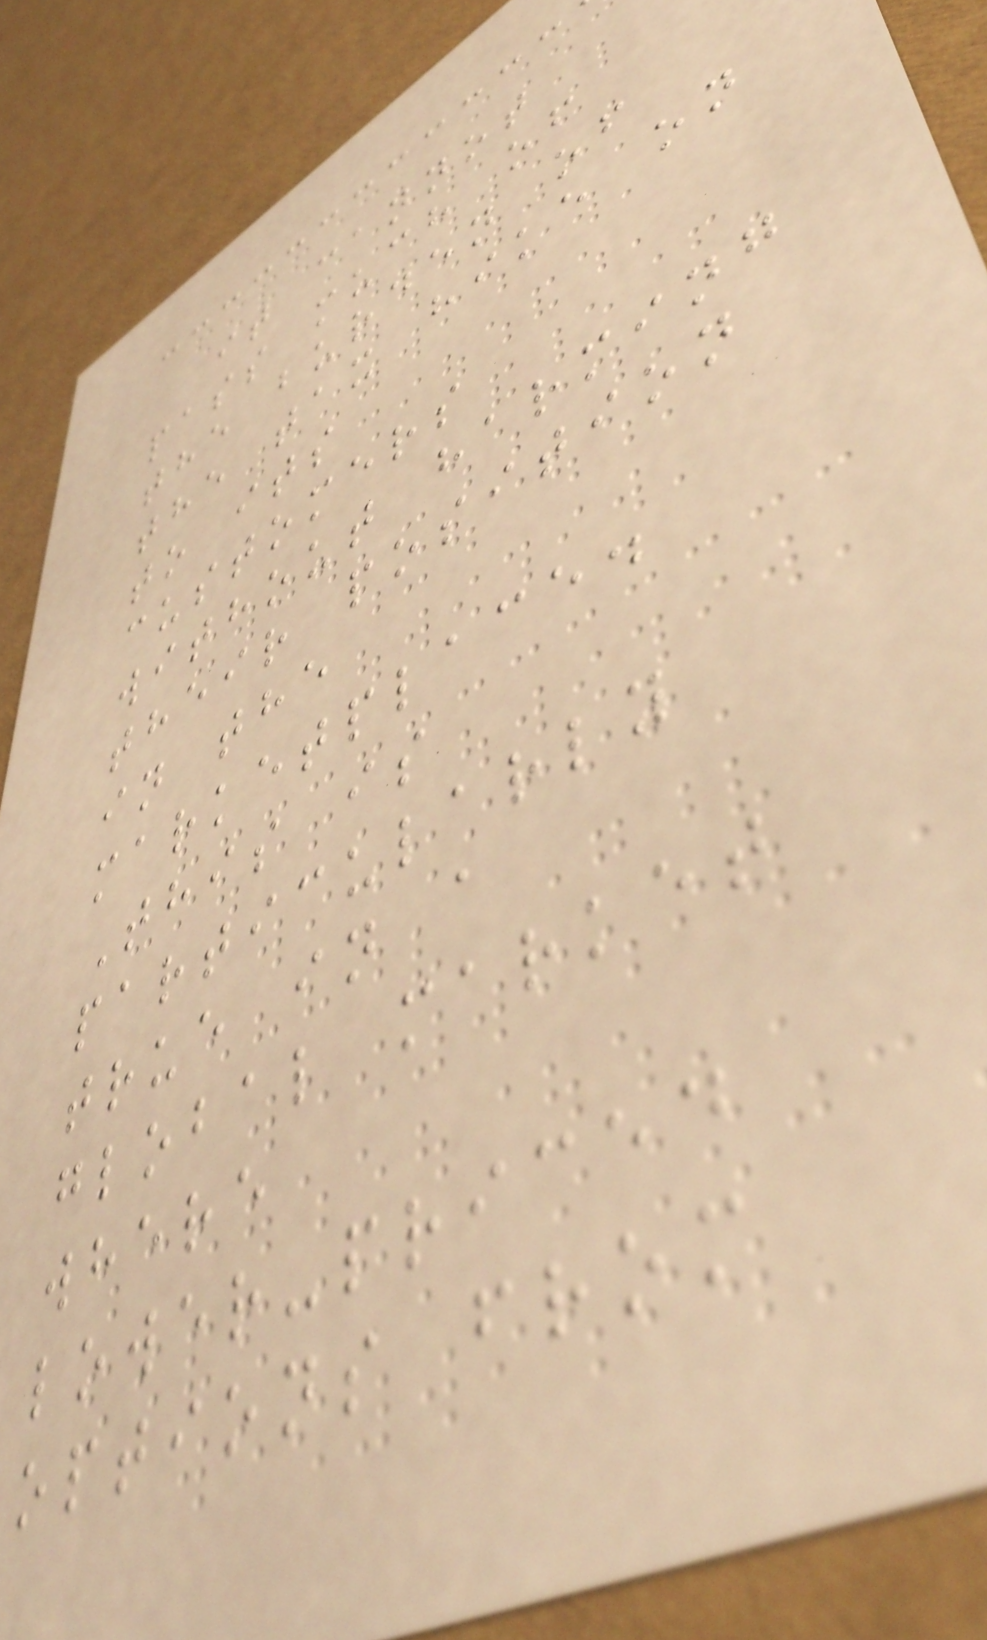it cannot
pass much of
the burden of
the tax hike on
to its
customers
without harming
their position
in the
marketplace.
This is
particularly
true in a
global market
where
lower-priced
options from
